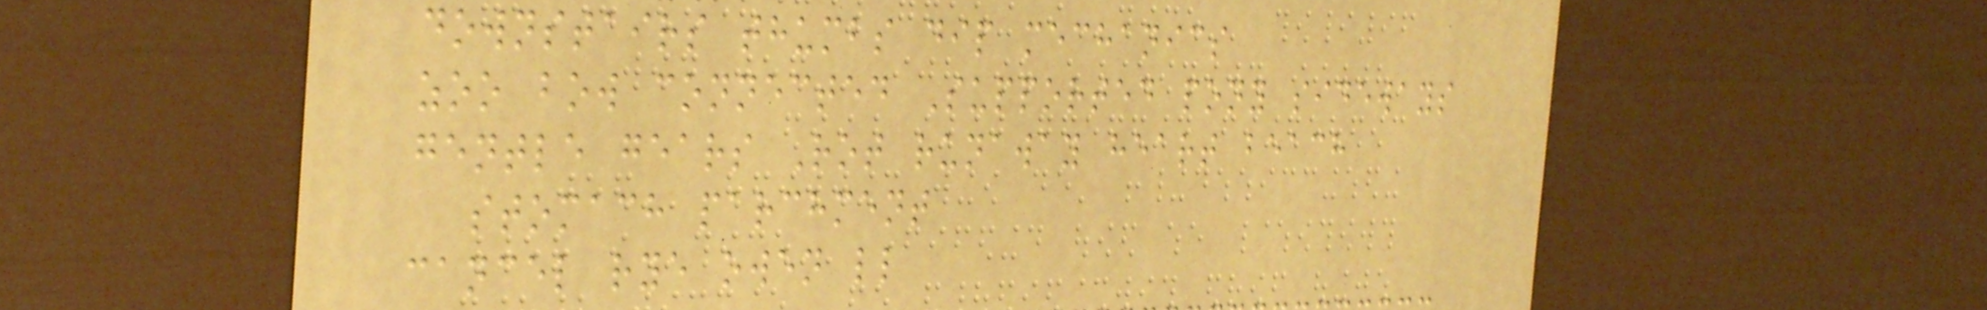downstairs thumbs dip mechanics
zoo bow connected Supported pony sideways
gentle gears Rot runaway heart beach
stomach parchment
cancel rye owen ll
